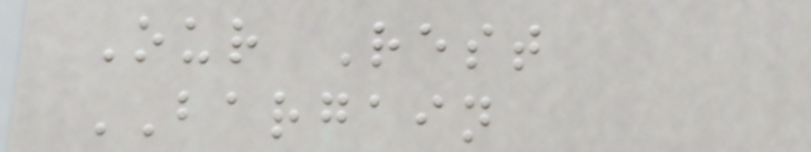Our Rest
BARGAIN
